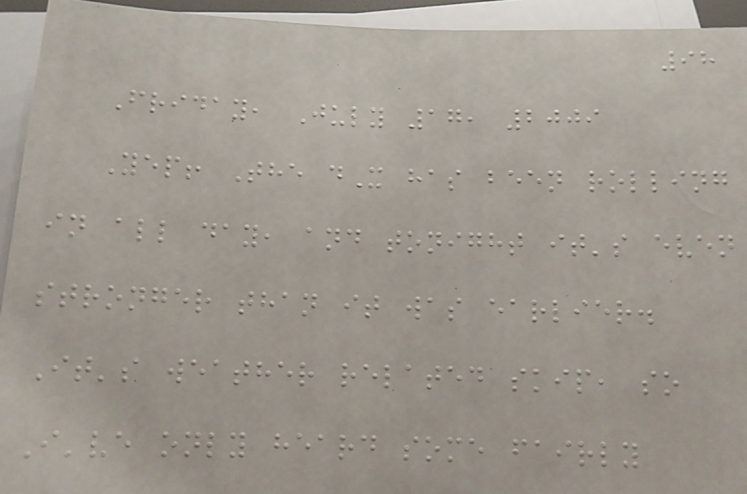98
Friday, July 17, 2009
Yep! The dX has been rolling
in all day, and tonight it's even
stronger than it was earlier.
It's weather related skip, so
I've only heard some fairly
